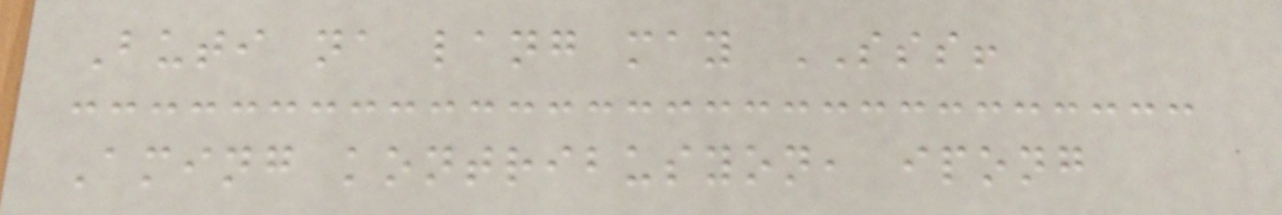Buti na lang may SSS!
Aming kontribusyon, ipong
